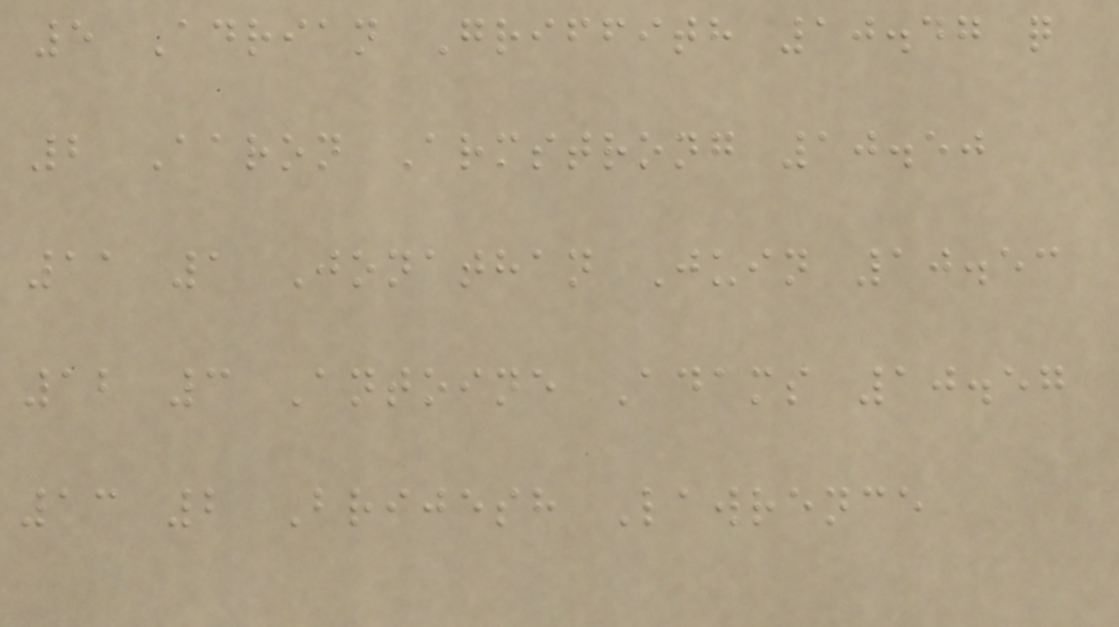5 Adrian Griffith 10.47 q
2 Aaron Armstrong 10.50
11 1 Jonathan Juin 10.53
12 3 Antoine Adams 10.57
13 2 Brijesh Lawrence
